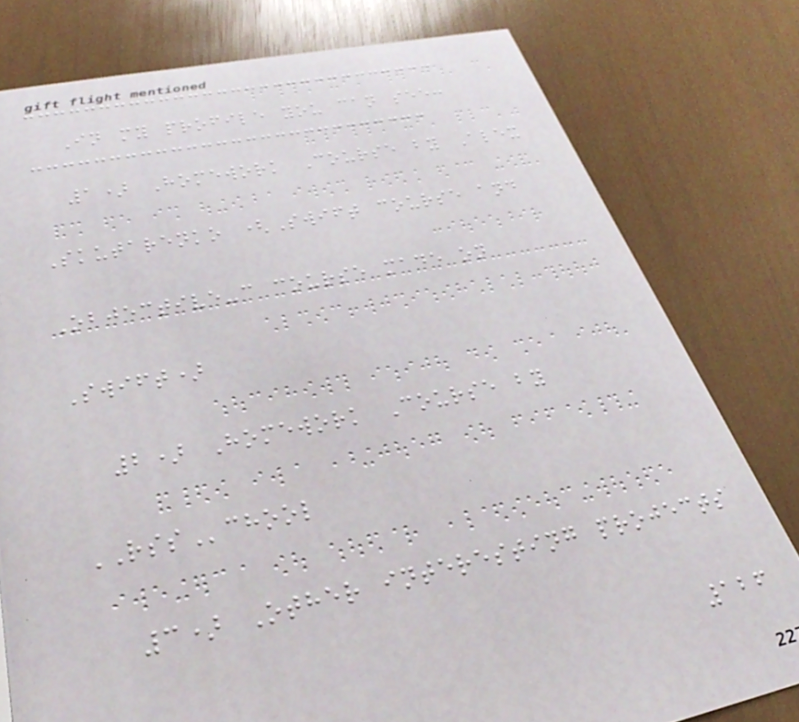In my profile you can see:
1) Homework Course by Alex
Skutarenko (Swift course and
Objective-c course made on
Swift)
2) Homework Course by
RSSchool
3) Other interesting projects
126
